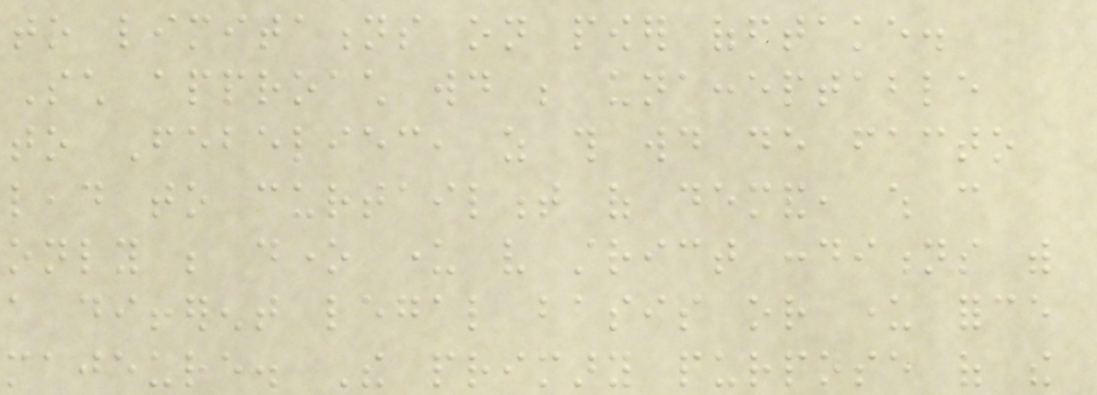to limitations on power offtake.
Such approach would be unacceptable
to Febeliec, as this would de facto
lead to curtailment of demand, which can
only be done under very strict conditions with
a different legal basis or under force
majeure. The primary purpose of the
